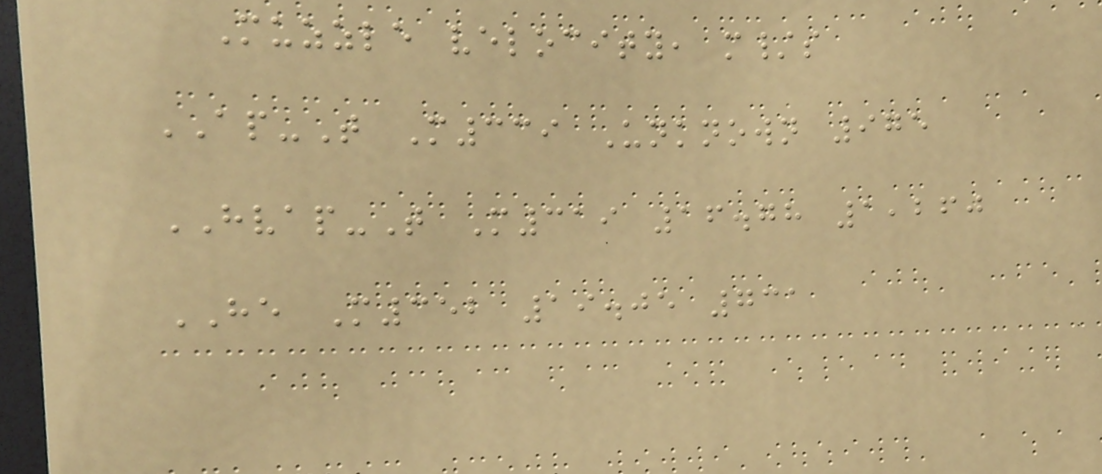Muzzle velocity, m/s
AP-T M339 Unknown 975
HVAP-T M319 16.78 1,260
HE M352 19.05 731
